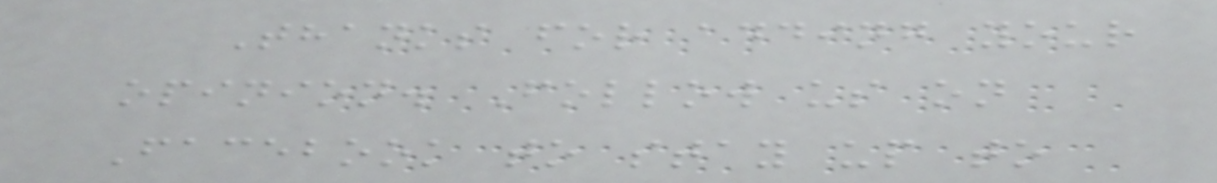Thanks for adding your
opinion. Follow us on
Facebook to stay up to
